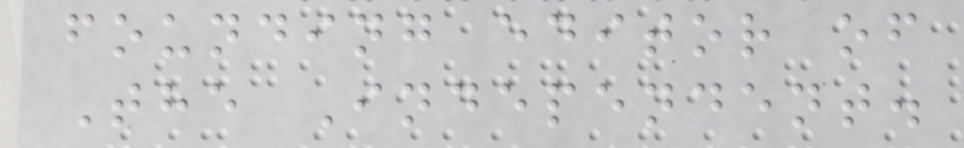founding editor of
The Independent.
